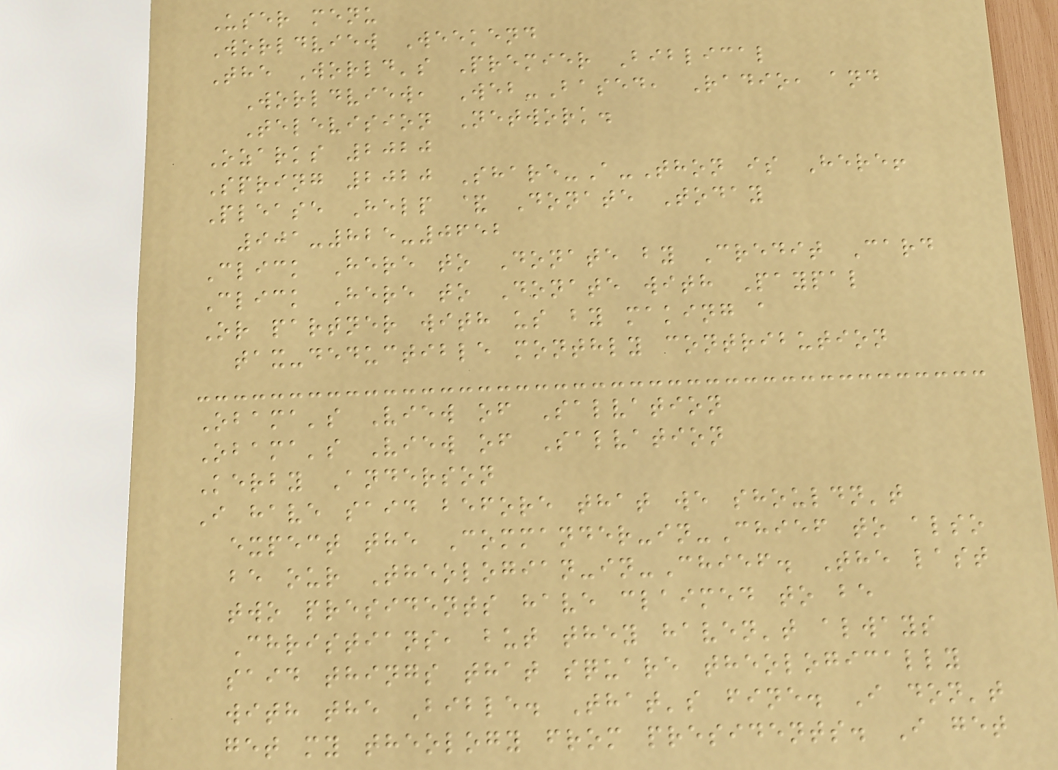User menu
Worldview Weekend
The World's Premier Biblical
Worldview, Web-Based, Radio, and
Television Network.
Ozarks 2020
Spring 2020 Share-A-Thon is Here!
Please Help & Donate Today
901-825-0652
Click Here to Donate by Credit Card
Click Here to Donate with Paypal
Or partner with us by making a
tax-deductible monthly contribution
Obama's View of Salvation
Obama's View of Salvation
Kerby Anderson
I have said before that we shouldn't
expect the Commander-in-Chief to also
be our Theologian-in-Chief. The last
two presidents have claimed to be
Christians, but they haven't always
said things that square theologically
with the Bible. That's fine. I don't
get my theology from presidents. I get
